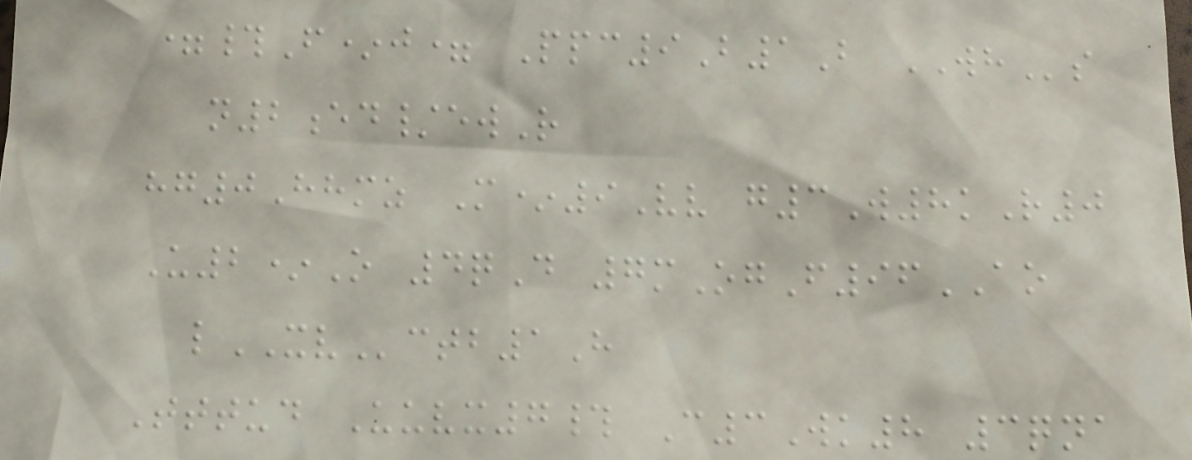=#F*j= Ppc9B1B WHs
n2ed/ewR
hg0Hhmz M*9Vv g3W8kR0
U2*O 4qD 7mOgF96AO
lXVctb1H
Tttud Uuvx7# C3Wk8 3qna
